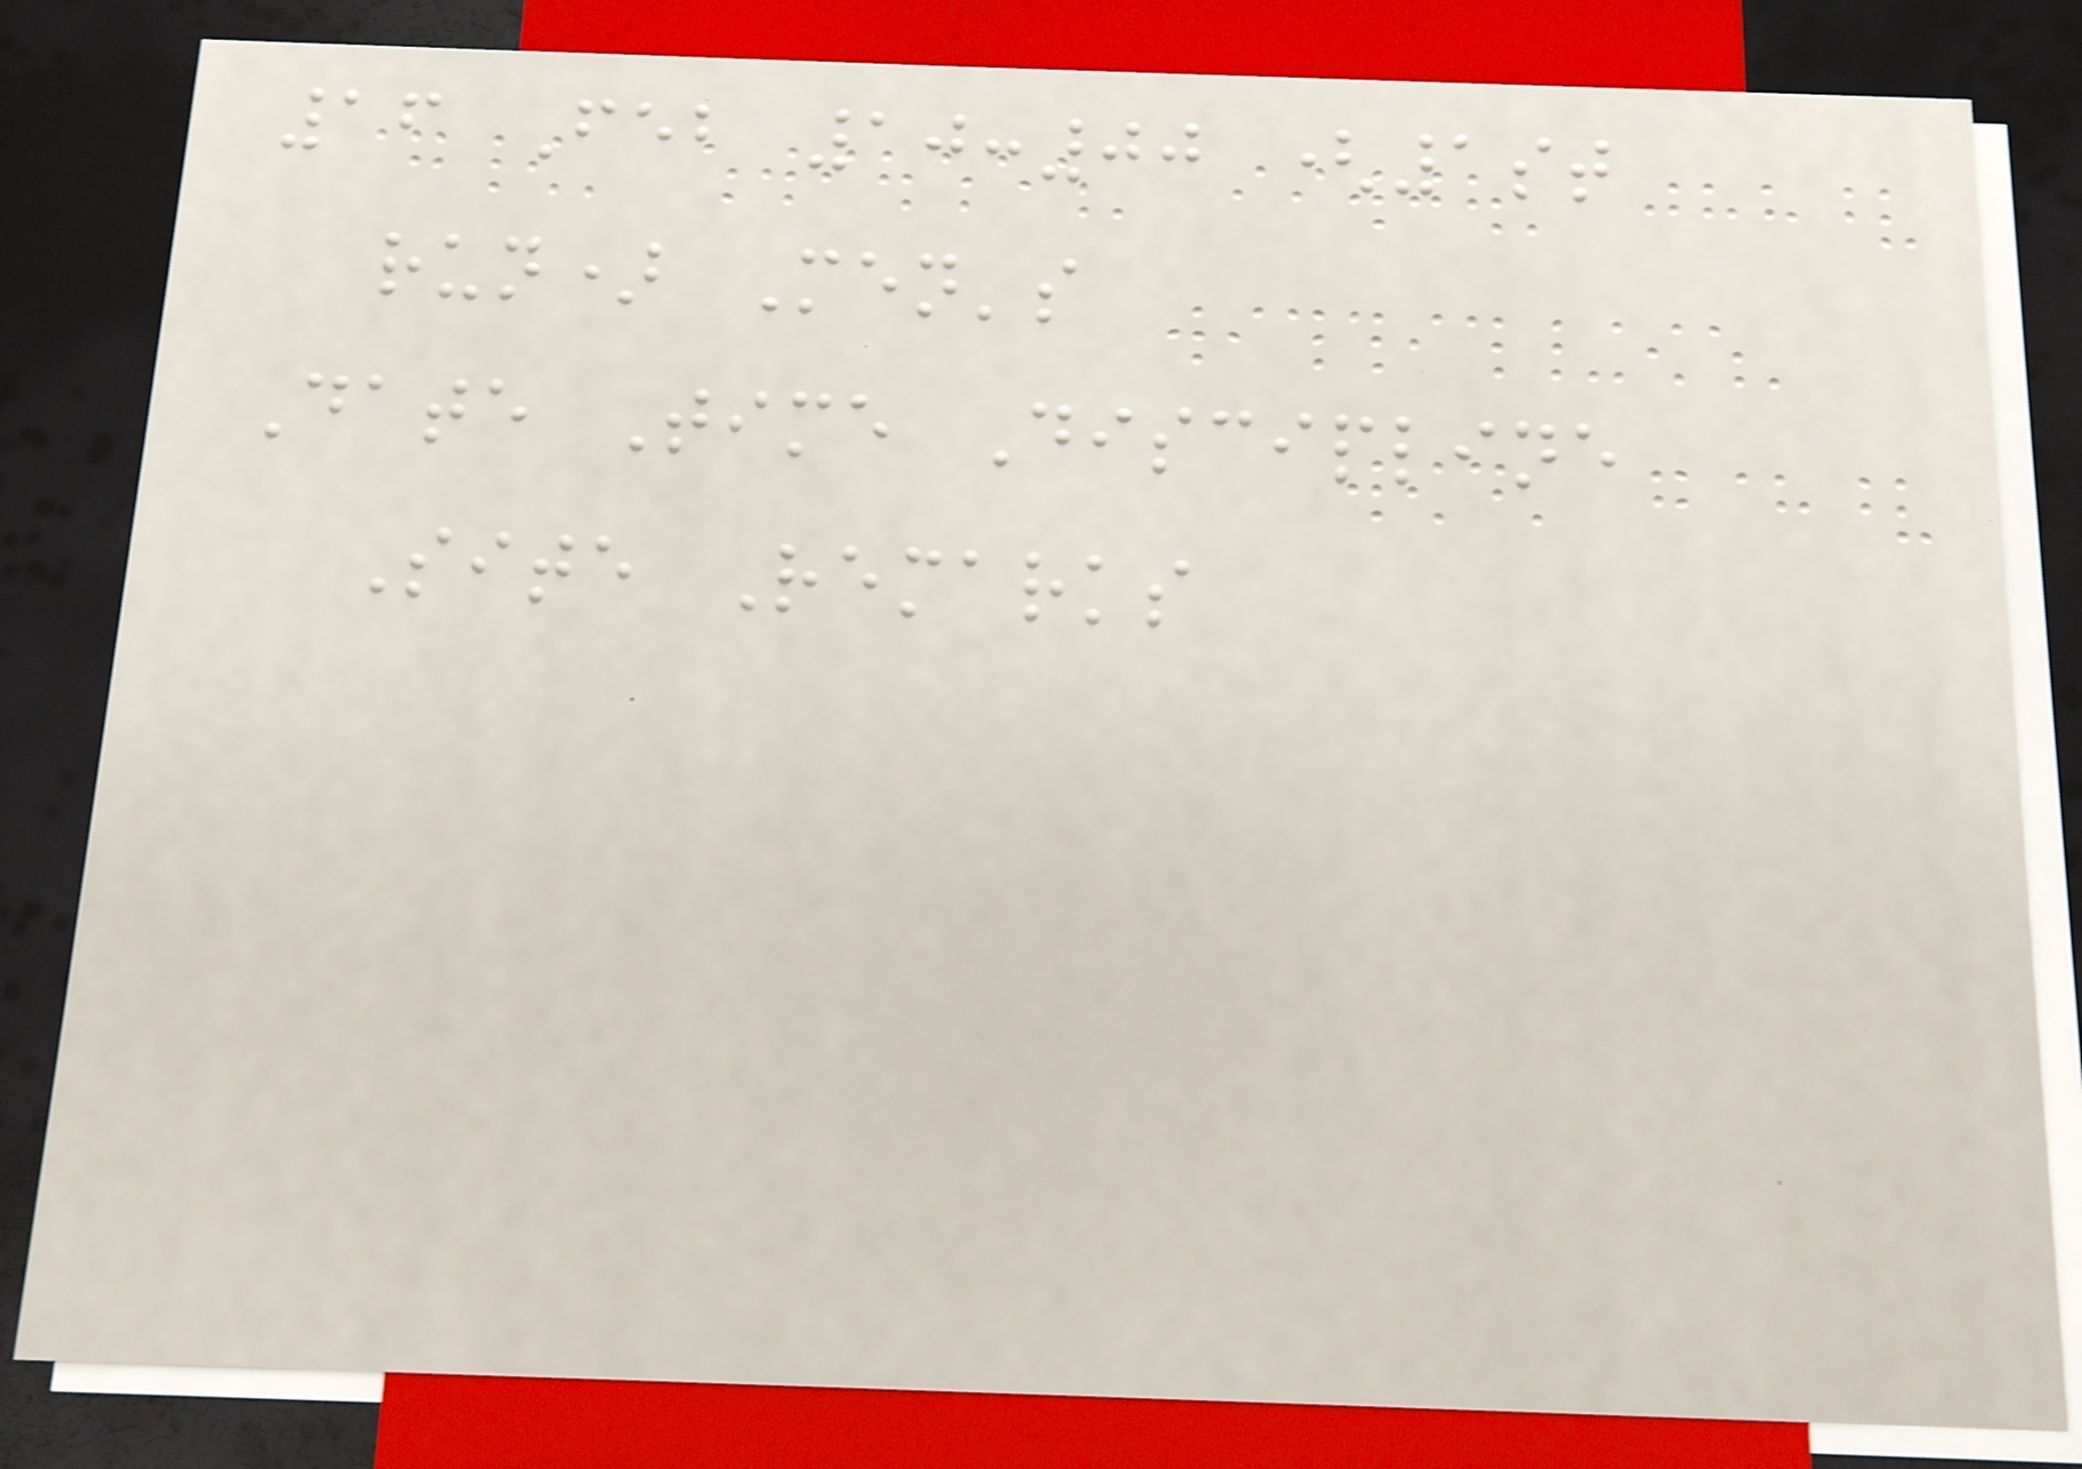16 Feb 10:00 (1st
run) Men's
Date Time Discipline
Site Remarks
